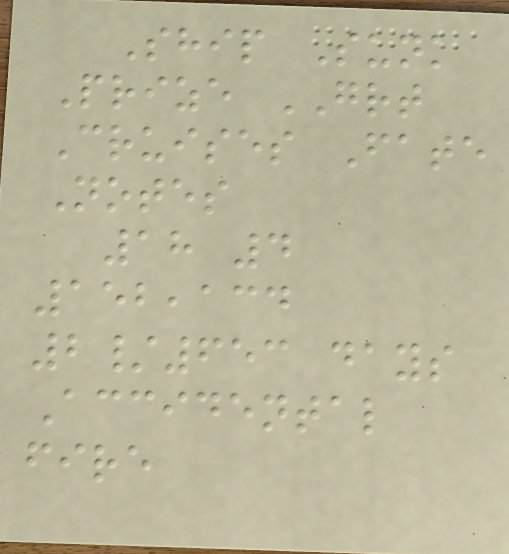Ship Sunk
Prize GRT
Cruises Fate
Notes
18 4
152,134
2/653 days
Accidental
fire
